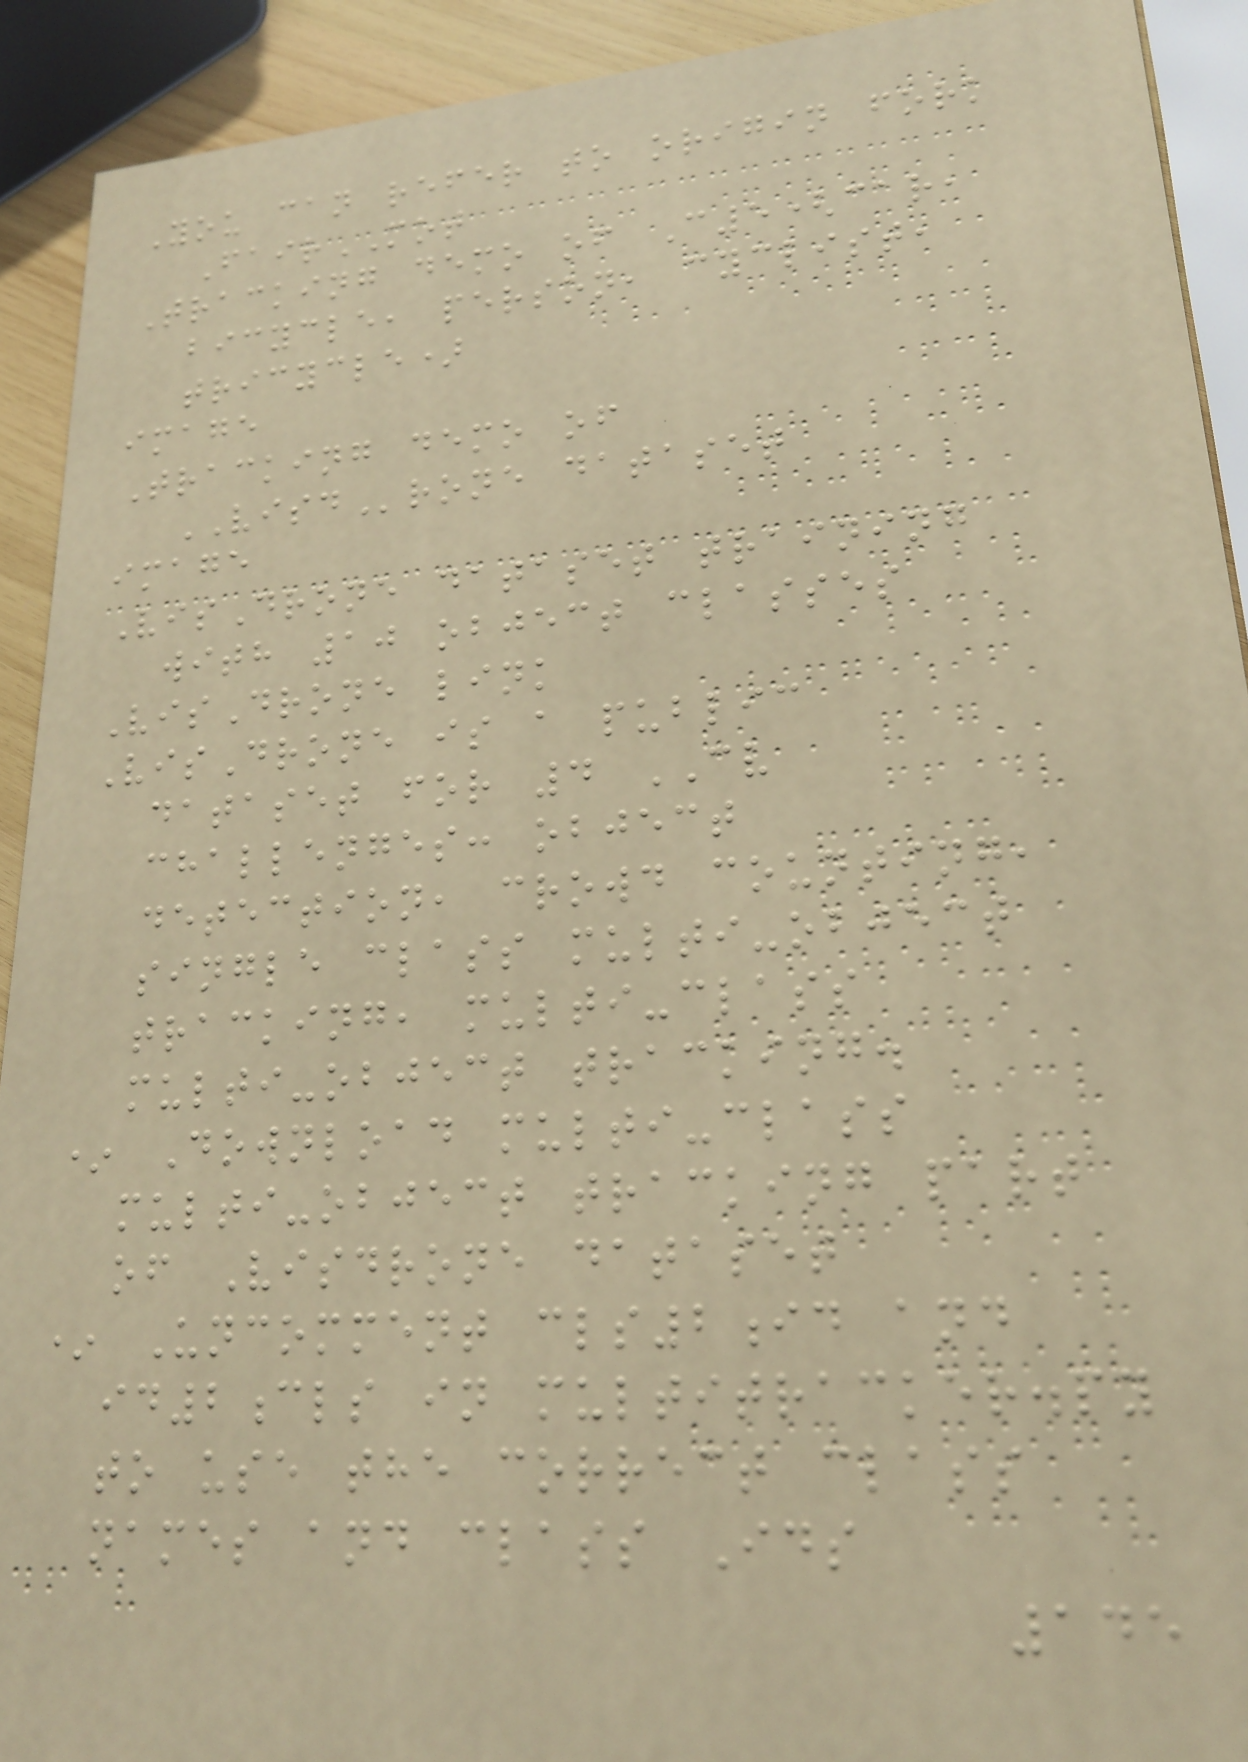You can refer to origin fork
FairMOT
Tracking demo of C5(car,
bicycle, person, cyclist,
tricycle)
image
Tracking demo of
VISDrone dataset
image
VisDrone dataset training
with 10 object classes
VisDrone link
VisDrone is a public
dataset for 4 CV
challenges: object
detection, crowd counting,
single class multi-object
tracking, multi-class
multi-object tracking.
* Download multi-class
multi-object tracking part
of Visdrone dataset
* Uncomment cls2id and
id2cls in multitracker.py
to use the correct class
names and class Ids
145
